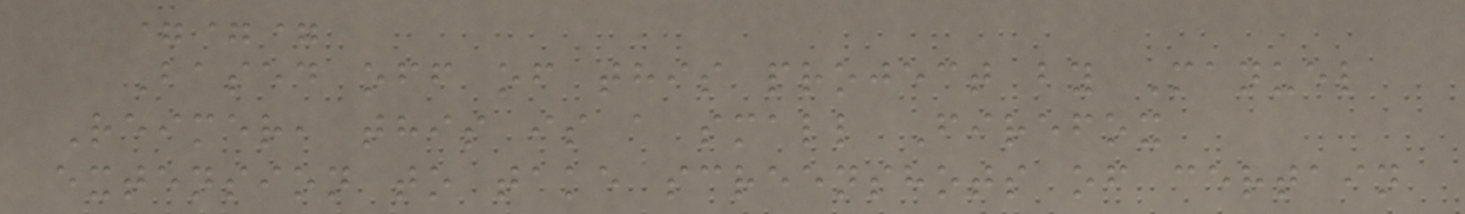===
Based off of this project by Manuel
Reimer, this is a small Firefox
extension to take screenshots of certain
